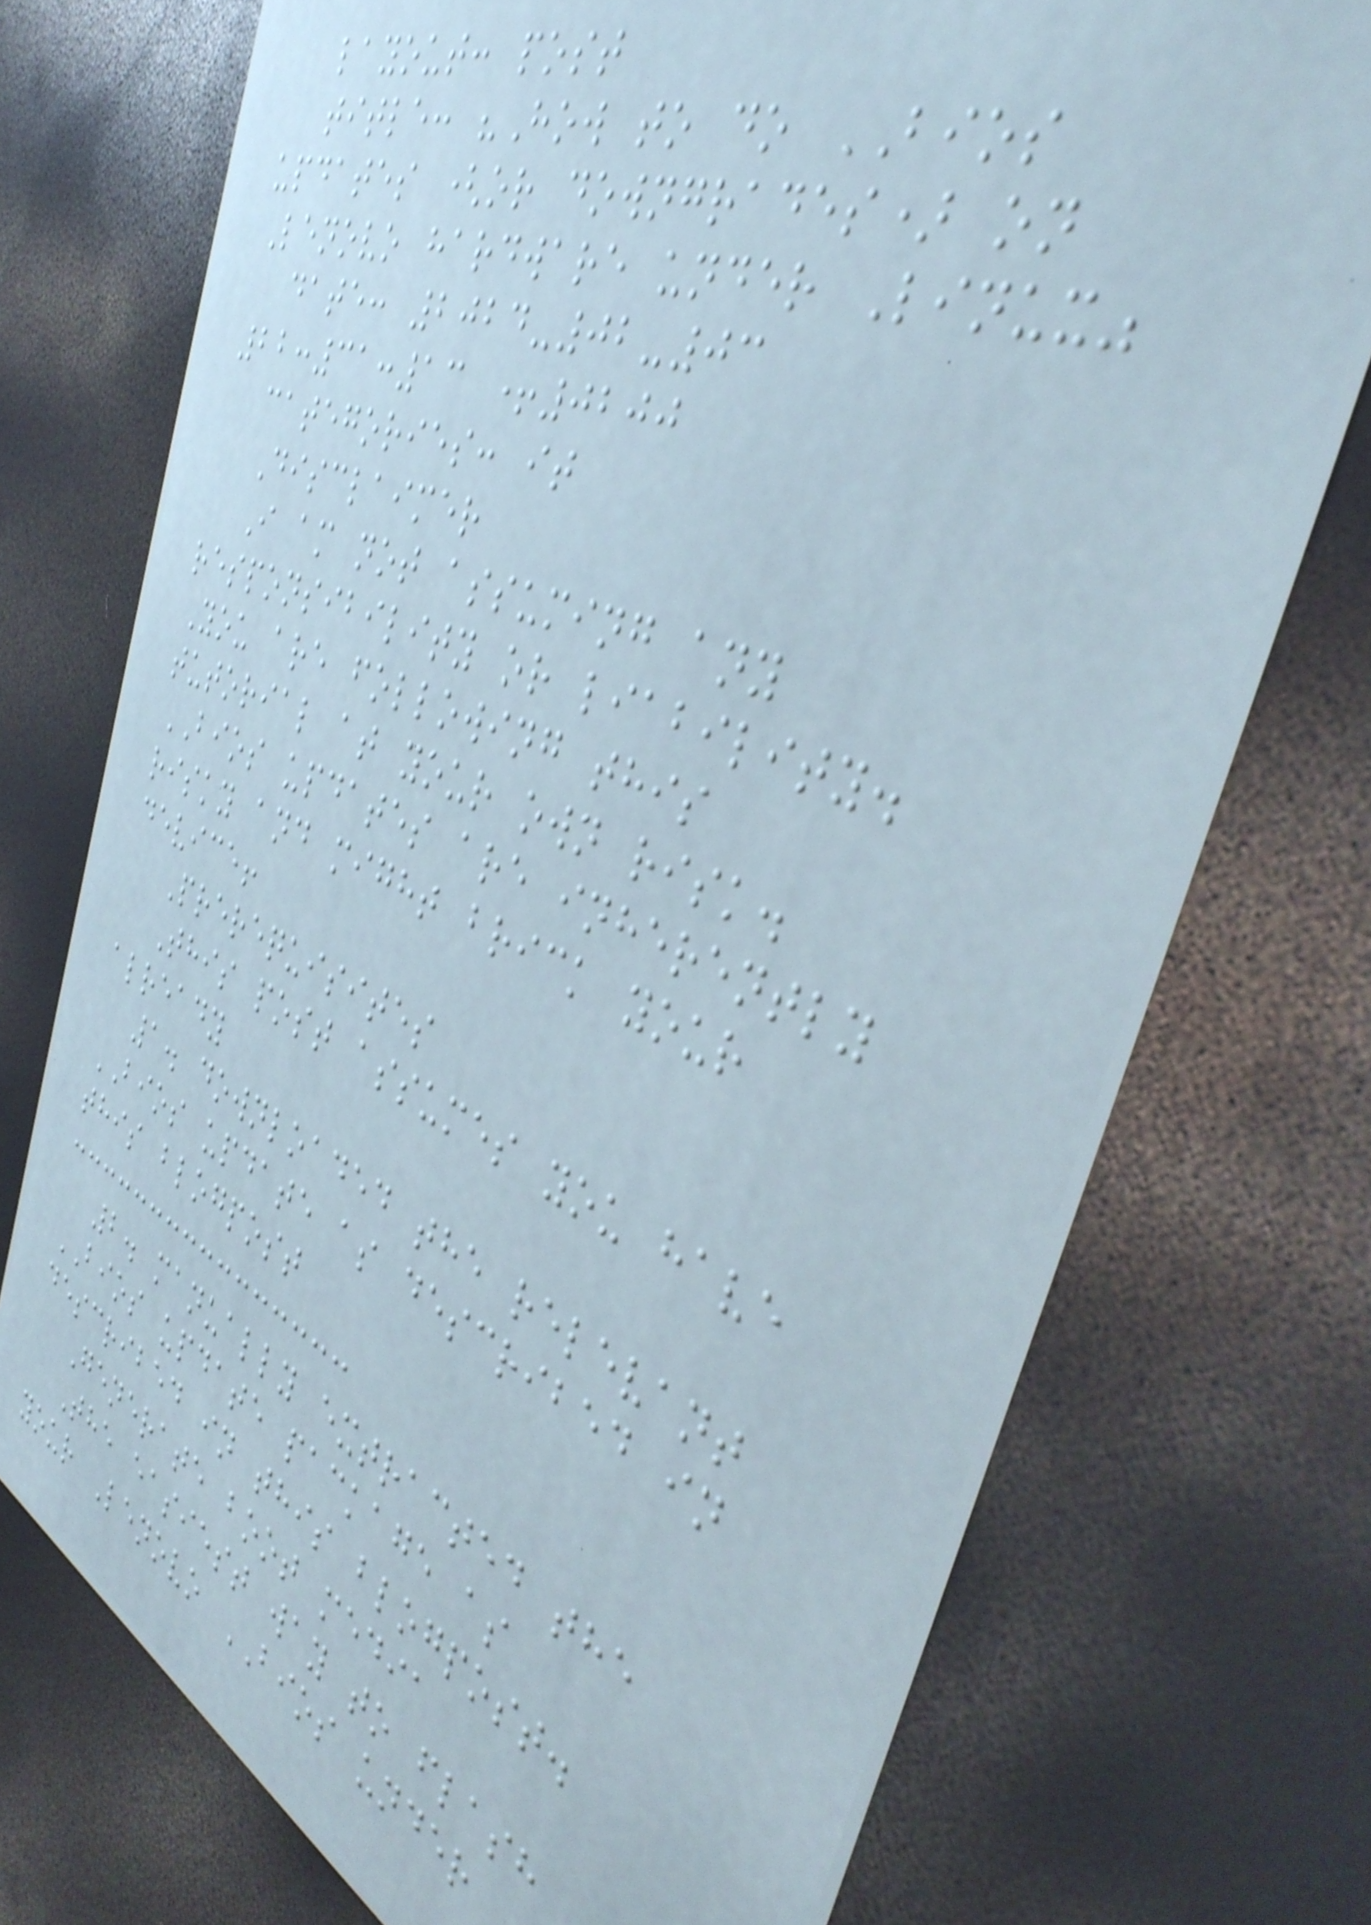layout: post
title: "How to do BIOS
updates (or downgrades) on
Lenovo hardware under Linux"
date: 2024-02-03
22:31:13 +0200
categories: it
Disclaimer
I am not assuming any
responsibility or liability.
You are following this
tutorial at your own risk.
BIOS updates are inherently
risky and might brick your
device!
Prerequisites
This post assumes you have
already
1. downloaded the relevant
BIOS update as described in
this blogpost
2. manually extracted the
BIOS update package as
described in this blogpost.
Generate boot media
The easiest way to flash
your Lenovo BIOS under
